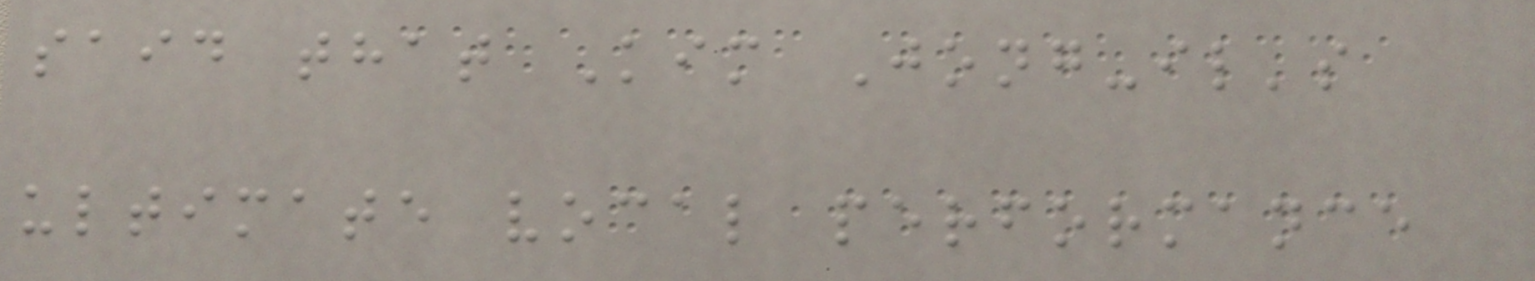said that Kim Jong-il's
ultimate vocal performance
